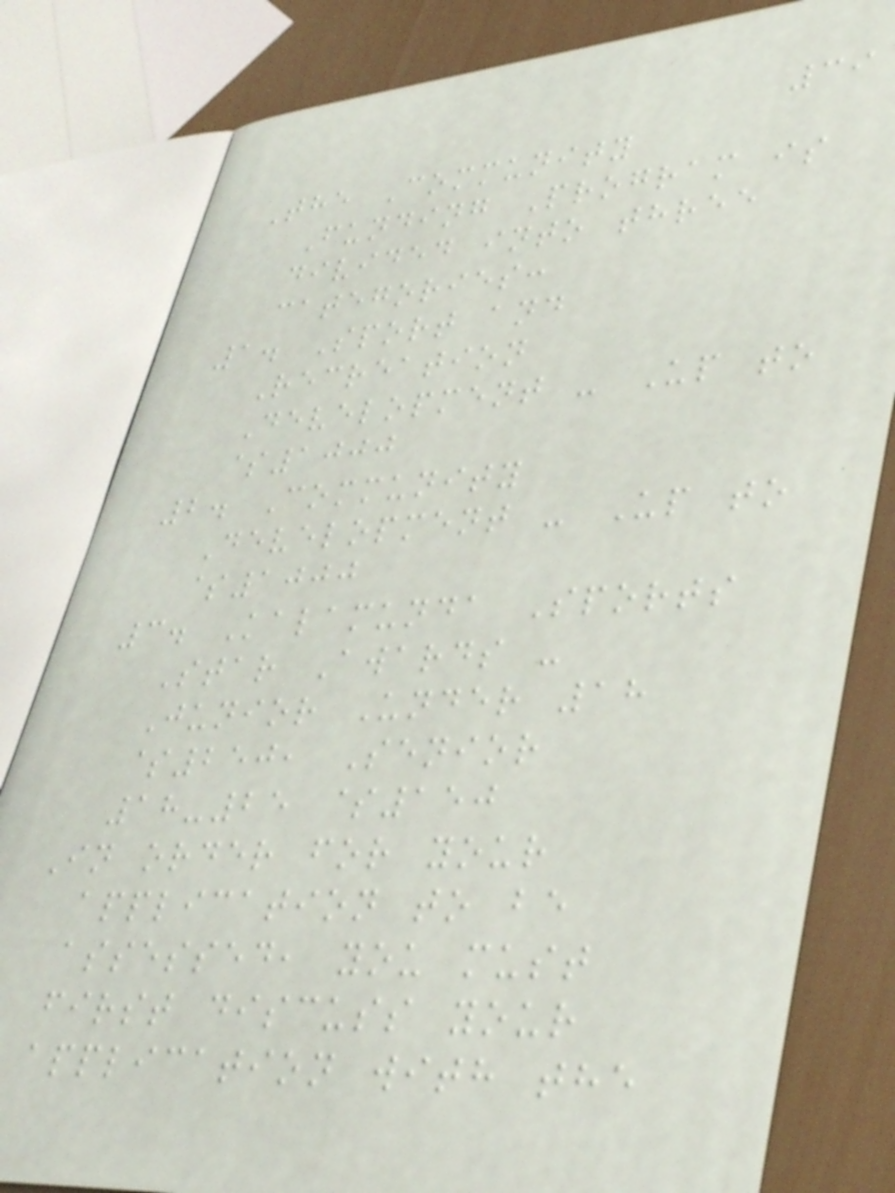39
The Community
Funding Program is
divided into three
categories:
1. Sport and
Recreation
Development - Up to
$1000
2. Community
Development - Up to
$1000
3. Kalamunda Sports
Star Awards -
Junior Under 18
$250, Senior
18-25 $150
In order for your
application to be
assessed, you must
first discuss your
application with the
